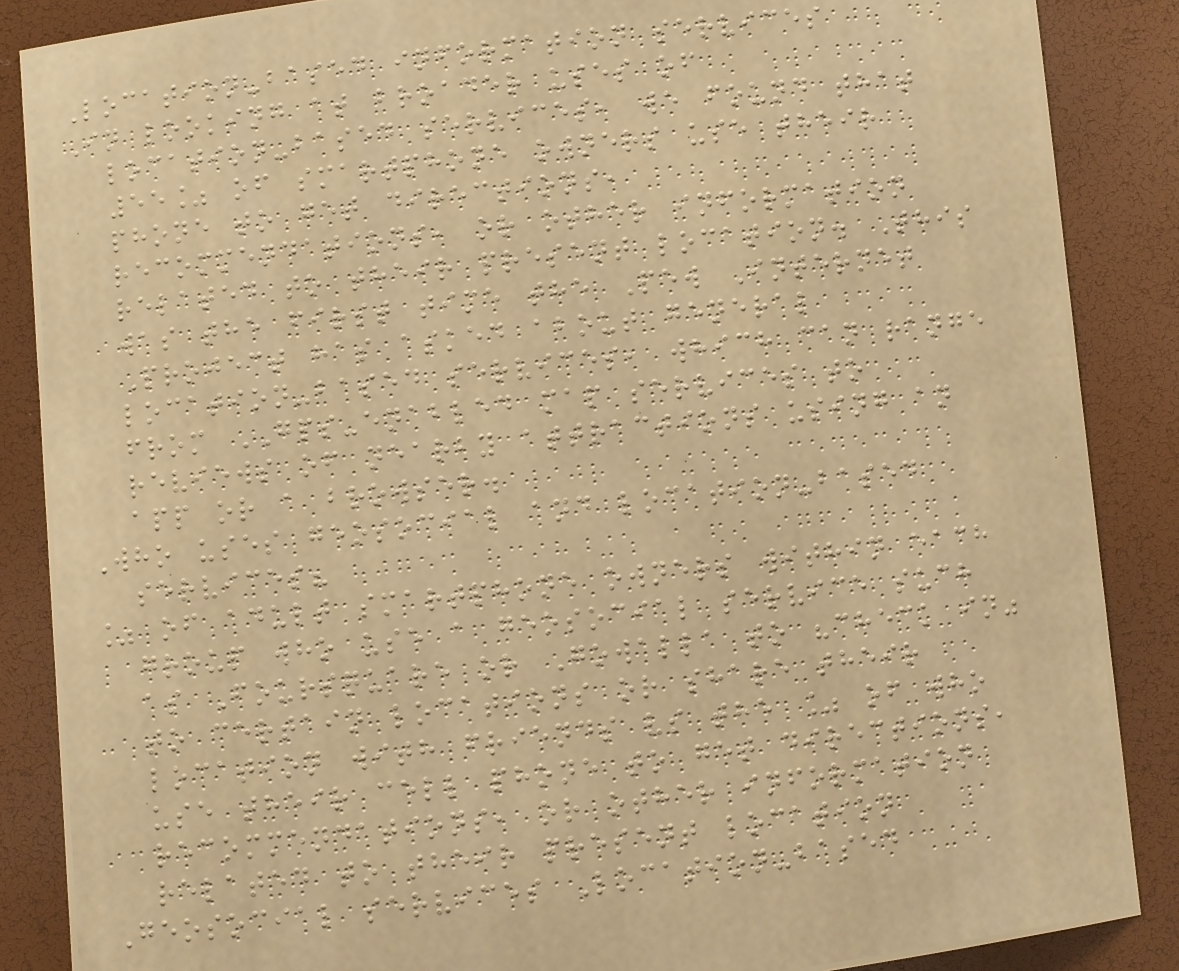Location-based information services
In looking at broader uses of
location-based services, we found that
55% of smartphone owners use their
phone to get directions,
recommendations, or other information
related to their present location. This
was the first time the Pew Internet
Project has asked about general
location-based services, which can range
from GPS-enabled map services to
reviews of nearby attractions using an
app or a browser.
Who uses geosocial and location-based
services?
% of adult smartphone owners within each
group who use a geosocial service such
as Foursquare or Gowalla to "check in"
to certain locations or share their
location with friends vs the % of who
use their cell phone to get directions,
recommendations, or other information
related to their present location
Geosocial services Location-based
